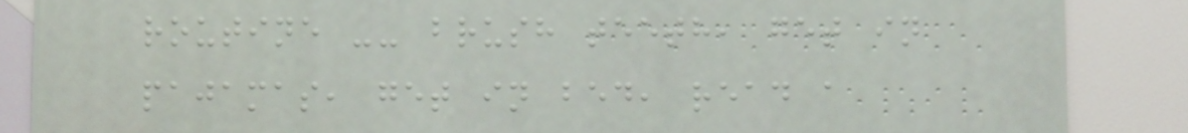routine -- brush teeth, get in
pajamas, get in bed, read a
